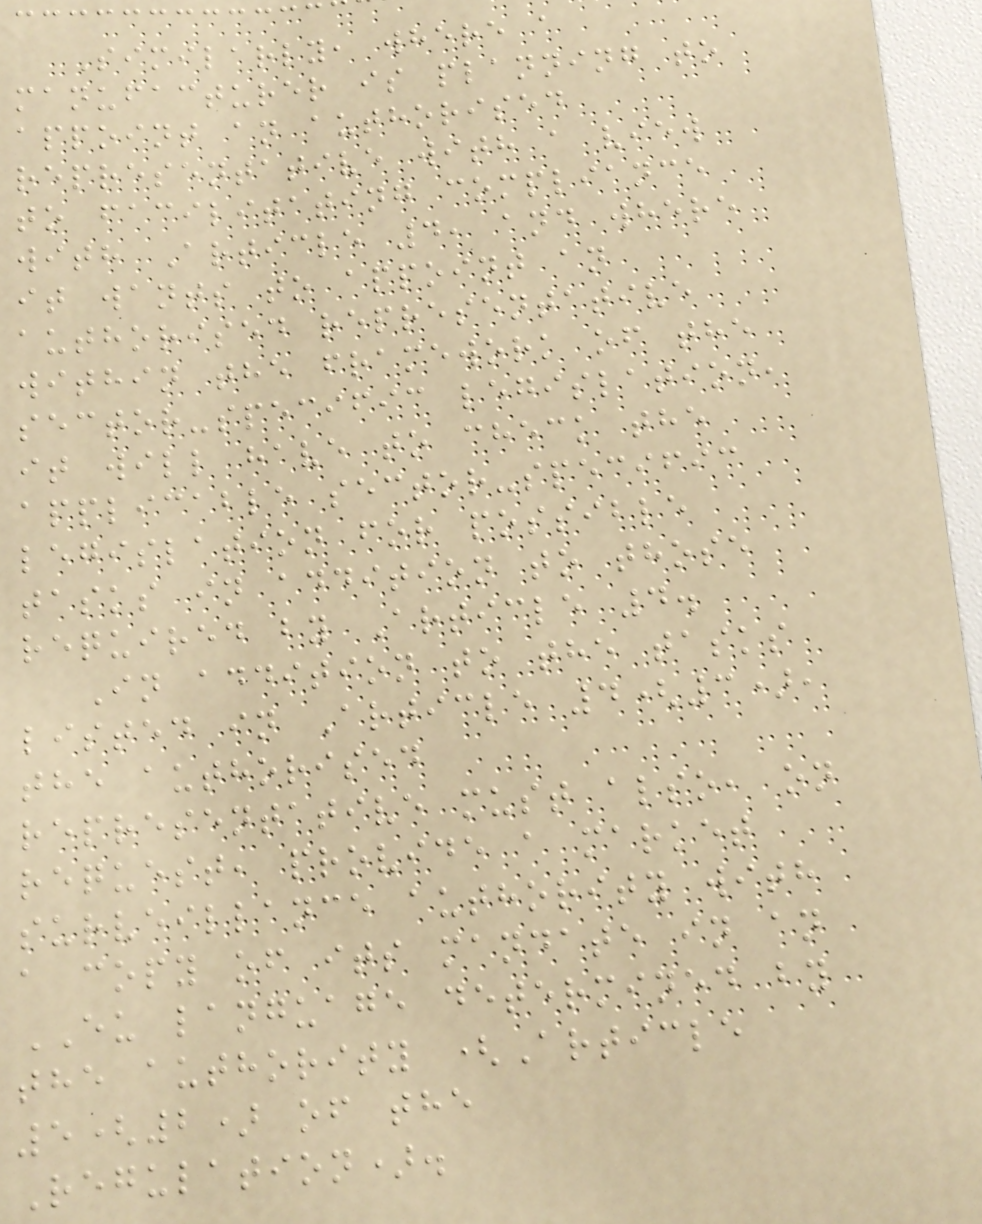Similarly, where a
manufacturer is planning to
appoint an authorised
representative with a view
to facilitating compliance
with Article 4, and where
it wants to appoint an
authorised representative
within the framework of the
sector-specific legislation,
it will have to check the
applicable sector-specific
legislation for possible
tasks in addition to those
required by Article 4.
In addition to the tasks
listed in Article 4(3),
the authorised
representative must also, on
request, provide a market
surveillance authority with
a copy of its mandate in an
EU language determined by
the authority (Article
5(2) of the
Regulation).
